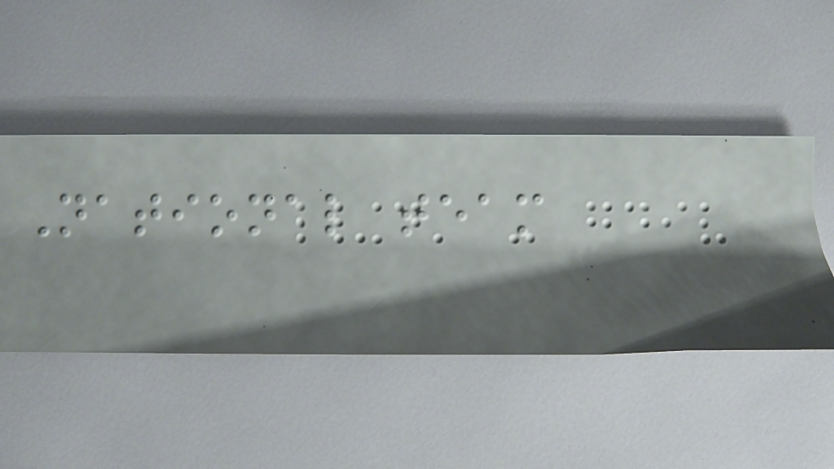National team
